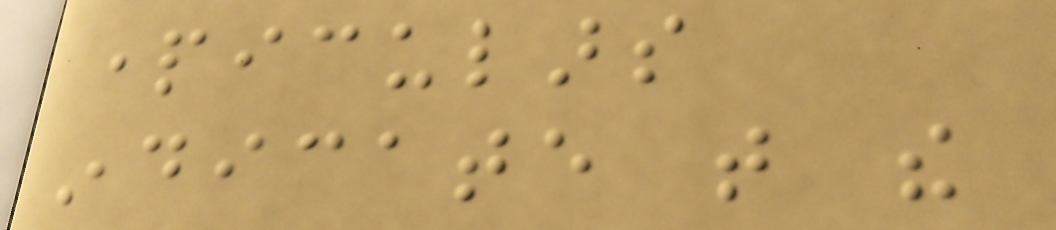particulars
indicate that the
